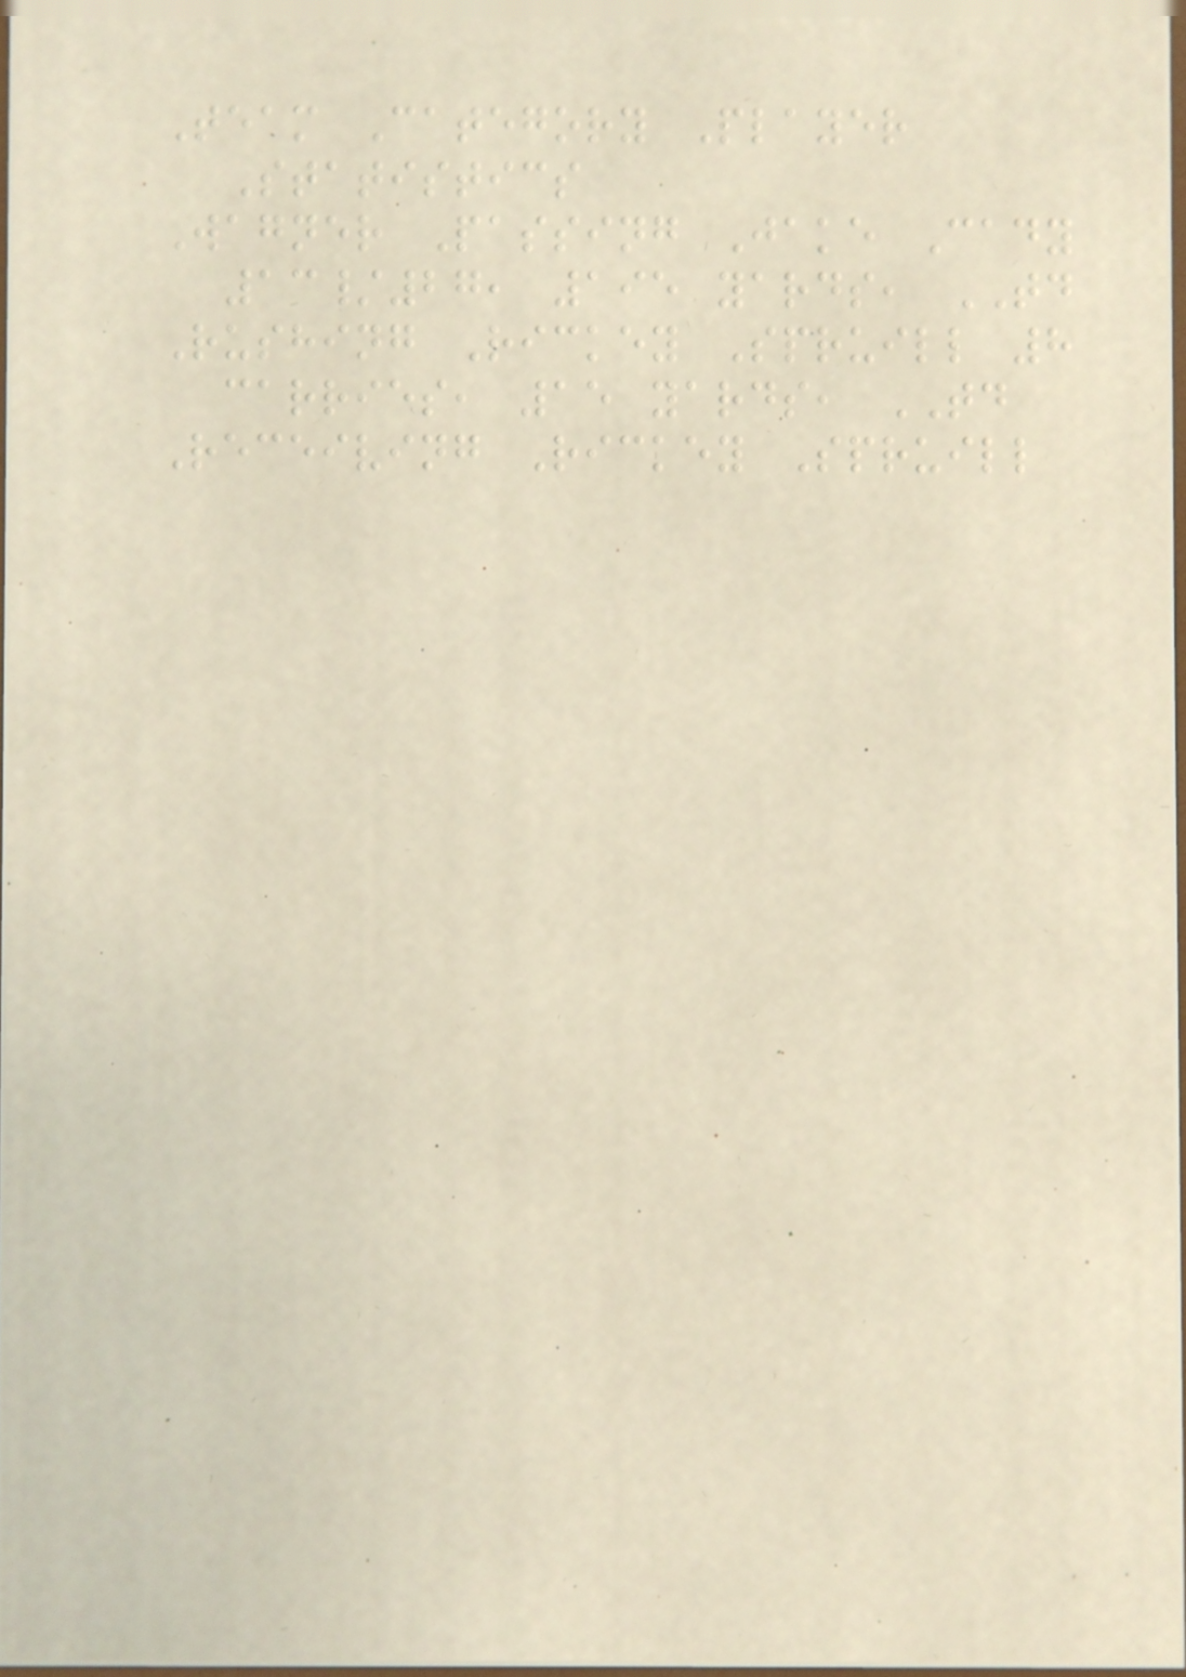Team Category Player
Statistics
Wagner Passing Jake Cady
13/27, 195 yards, TD
Rushing Rickey Spruill 8
carries, 15 yards, TD
Receiving Rickey Spruill
